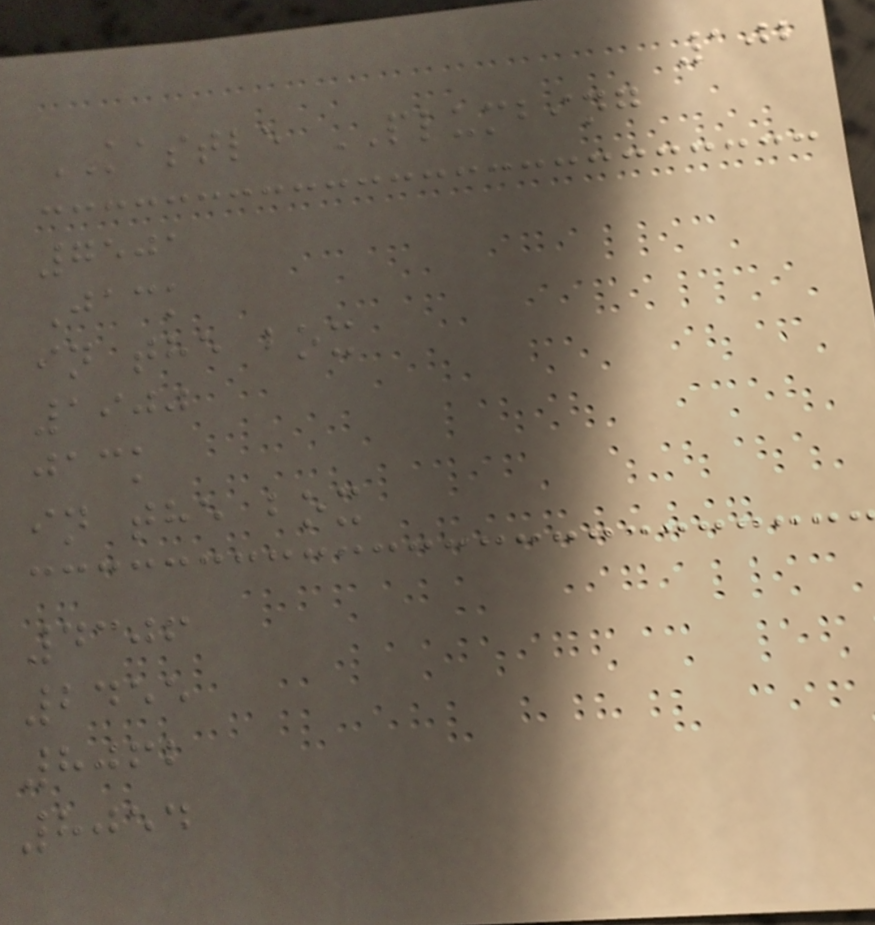102
KASTLE PLUMBING
7501
Jack
in the box
1900
jack
in the box
4306
2455
8062
8054
